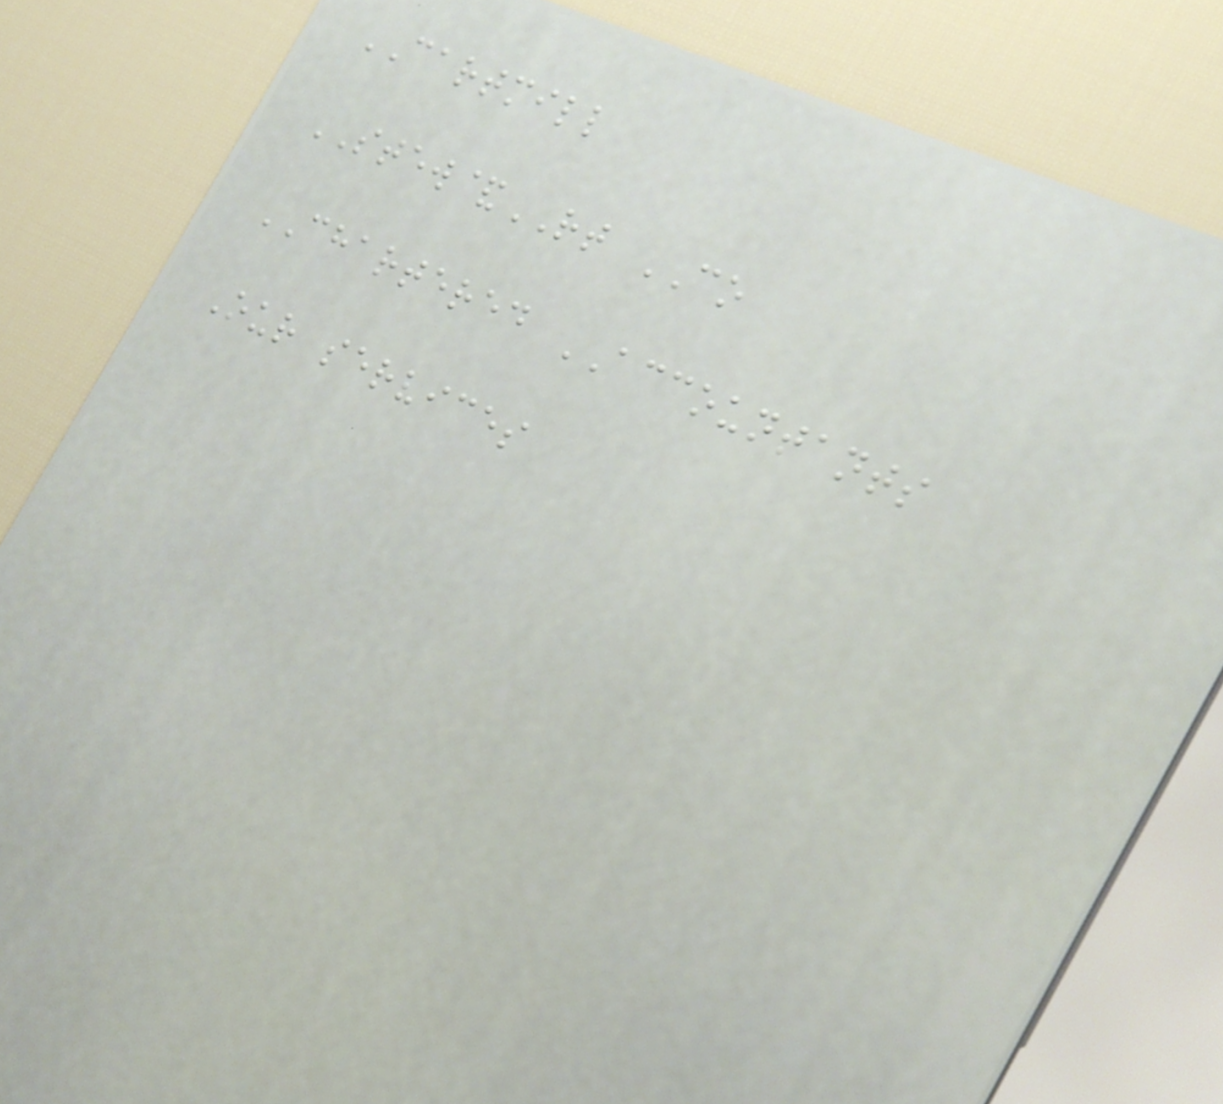CARTMILL
STEW&RT CO
CHARTERED ACCOUNTANTS
Our services
